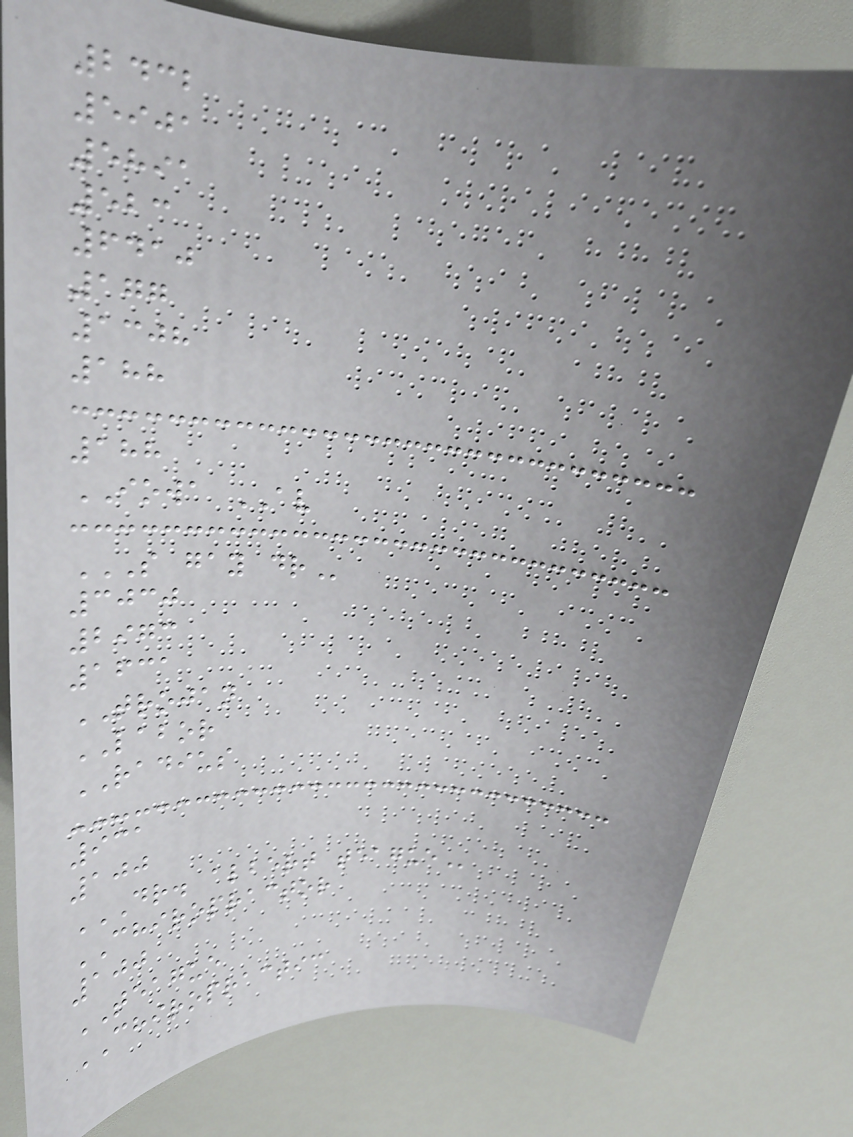2432
5901
5891
523
6410
177
1308
188
188
IOWA AV
S GAY DR
3030
2973
1631
TROJAN
LABOR
RADIUS
931
100
DR. ALBERT TEAGUE
CHIROPRACTOR
100
TEAGUE
CHIROPRACTIC
